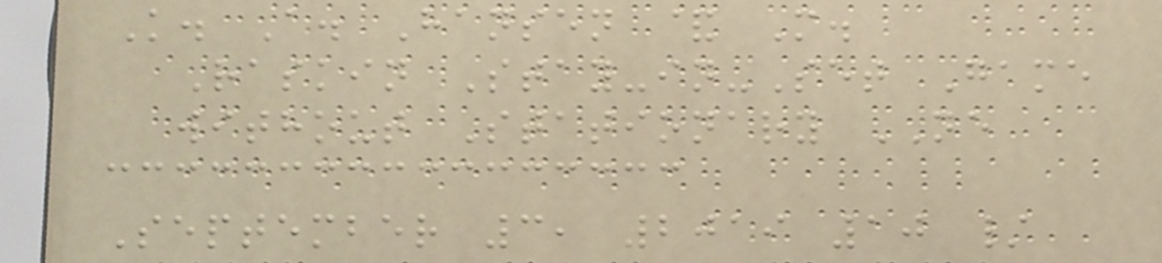K. A. Hansen & M.
Raskin Stay-in-Set Game
without Stationary NE
September 3, 2019 10 /
